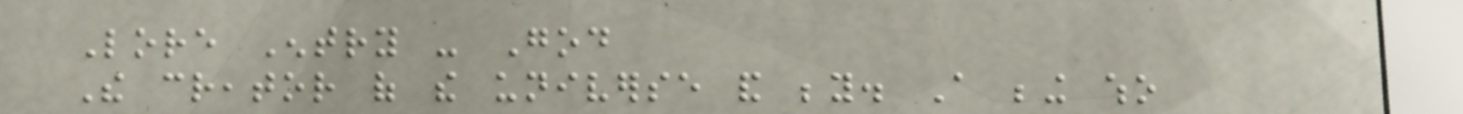Lore Entry - God
The creator of the universe and beyond. A being who
